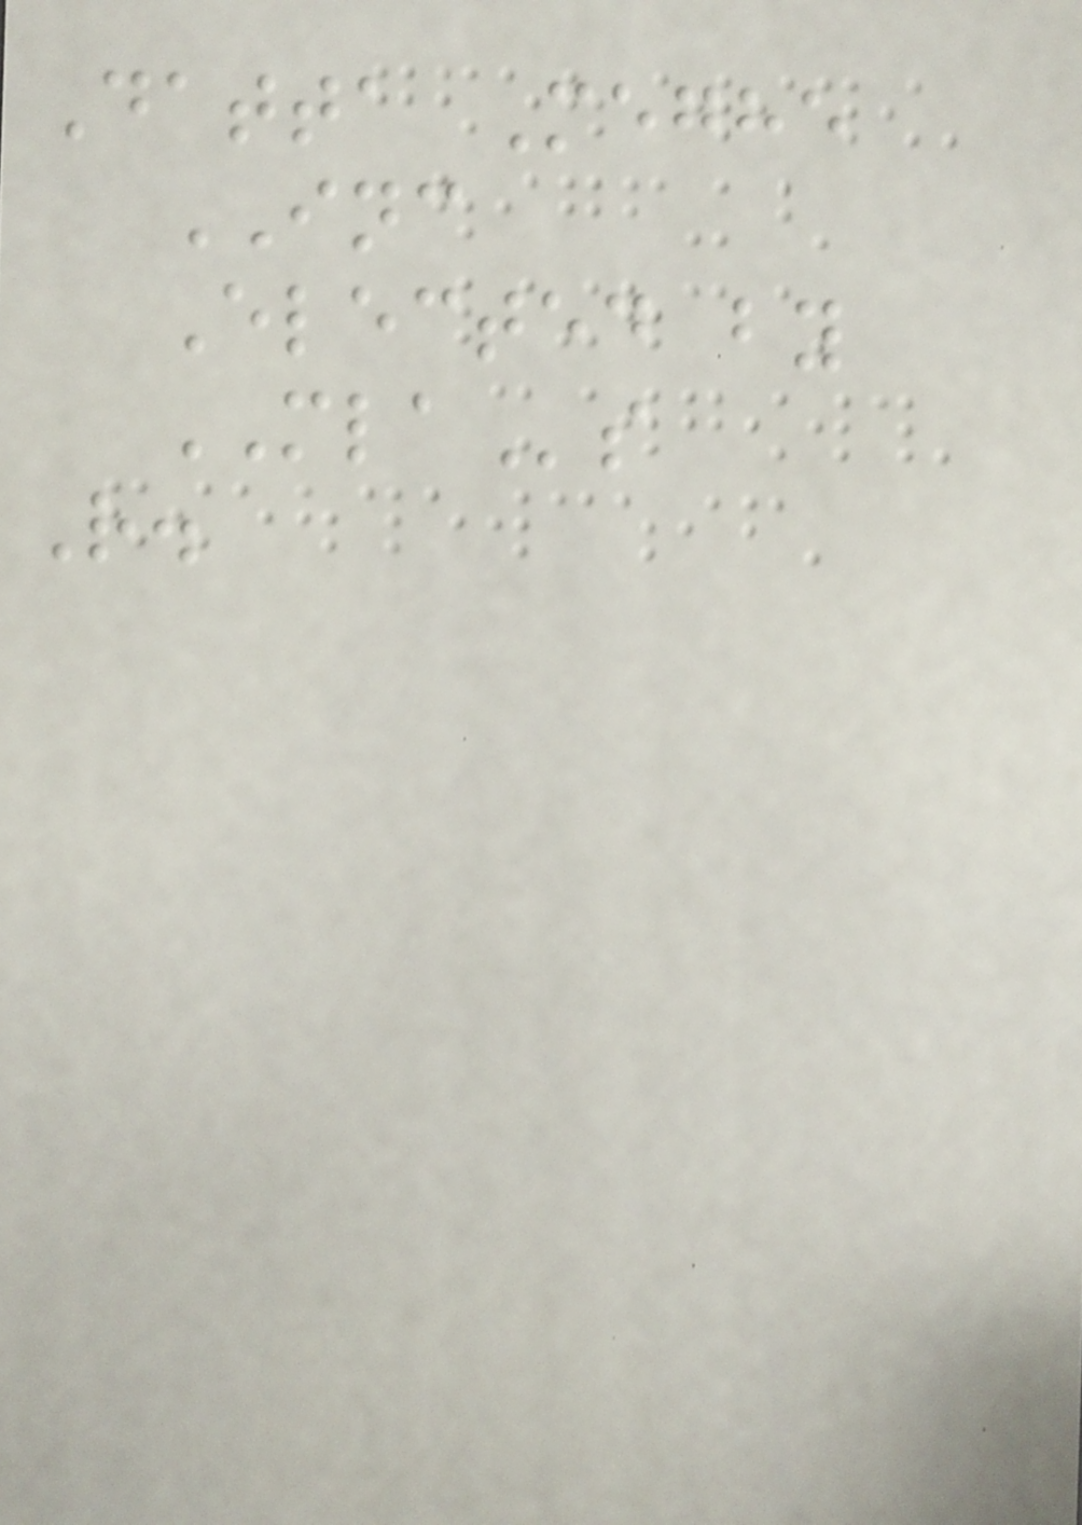Datta Meghe
INC
Elected by
MLAs
R.
